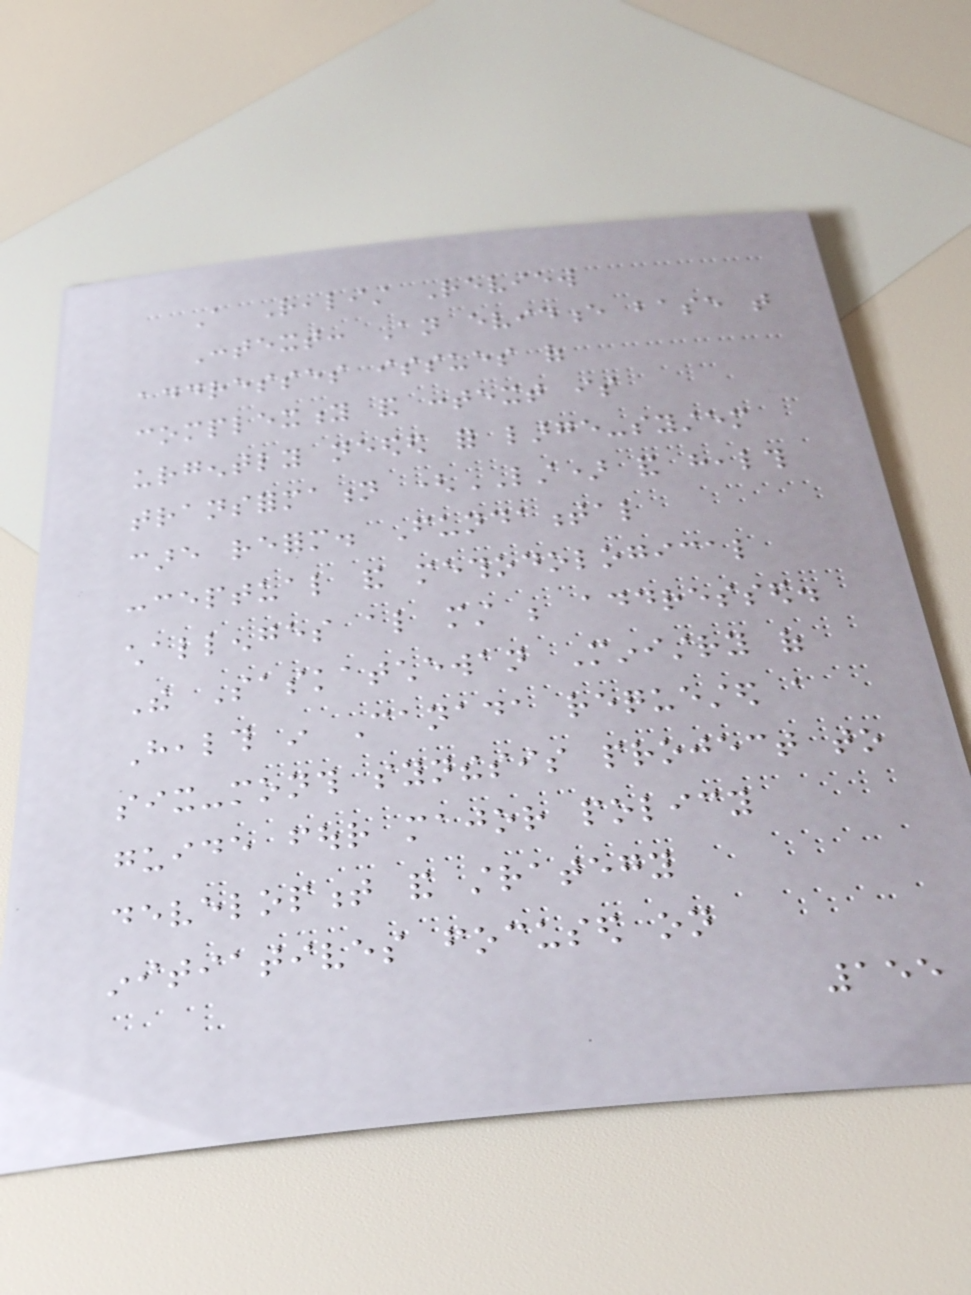A Realist Review
Context: An evidence base that
addresses issues of
complexity and context is
urgently needed for large-system
transformation (LST) and health
care reform. Fundamental
conceptual and methodological
challenges also must be addressed.
The Saskatchewan Ministry of
Health in Canada requested a
six-month synthesis project to
guide four major policy
development and strategy
initiatives focused on
155
